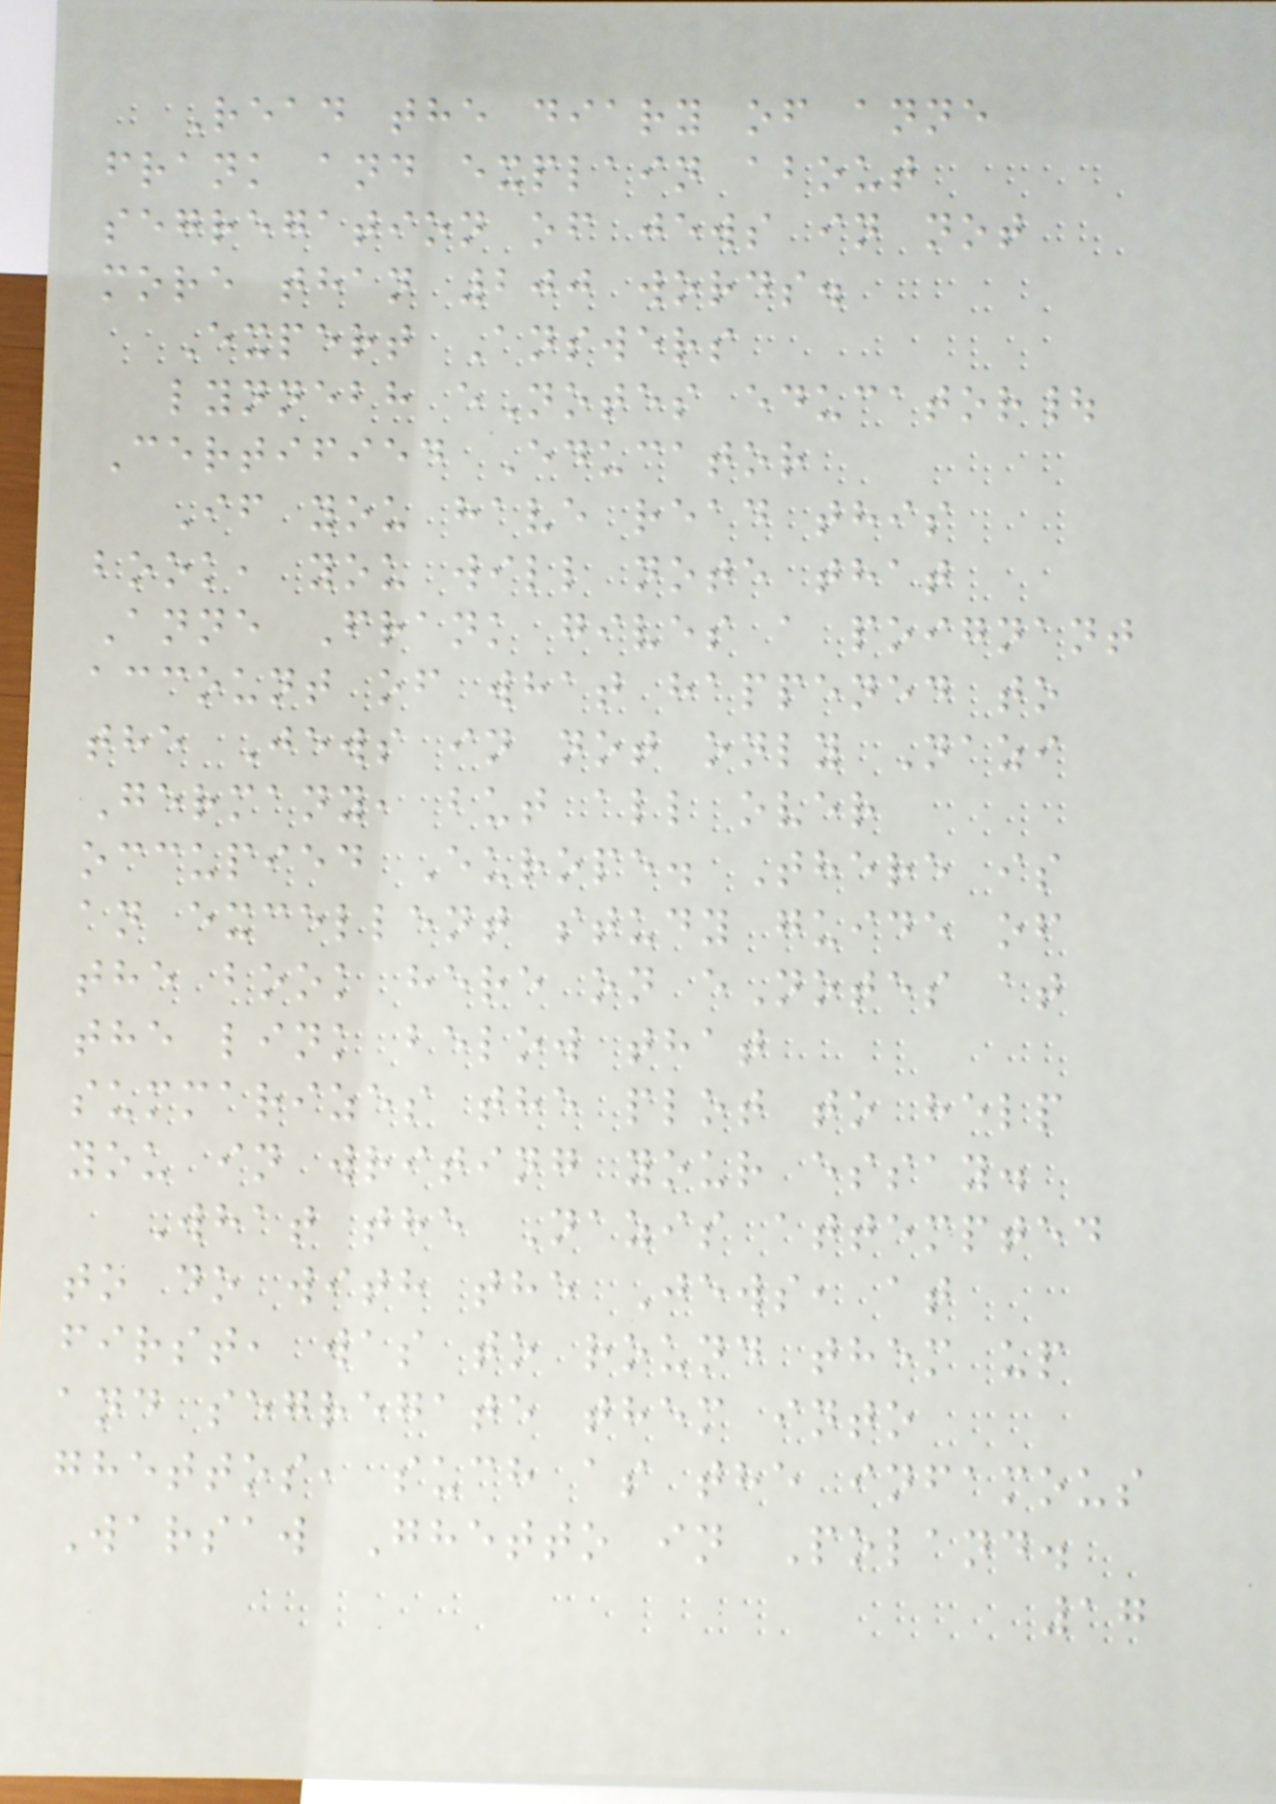Read the diary of anne
frank and explain about
segregation of jews in not
more than 200 words.
Expert Answers
lynnebh eNotes educator|
Certified Educator
If you have read this
book, you will note that
Anne Frank gives a poignant
account of what happened to
the Jews in not only Nazi
Germany, but all over
occupied Europe. There is
an excellent study guide of
the book here on eNotes at
the link below that
summarizes the plot to help
you in writing your essay.
What the Nazis attempted
to do with the Jews, at
first, was to round them up
and segregate them into
ghettos, such as the infamous
Warsaw Ghetto in Poland.
17
